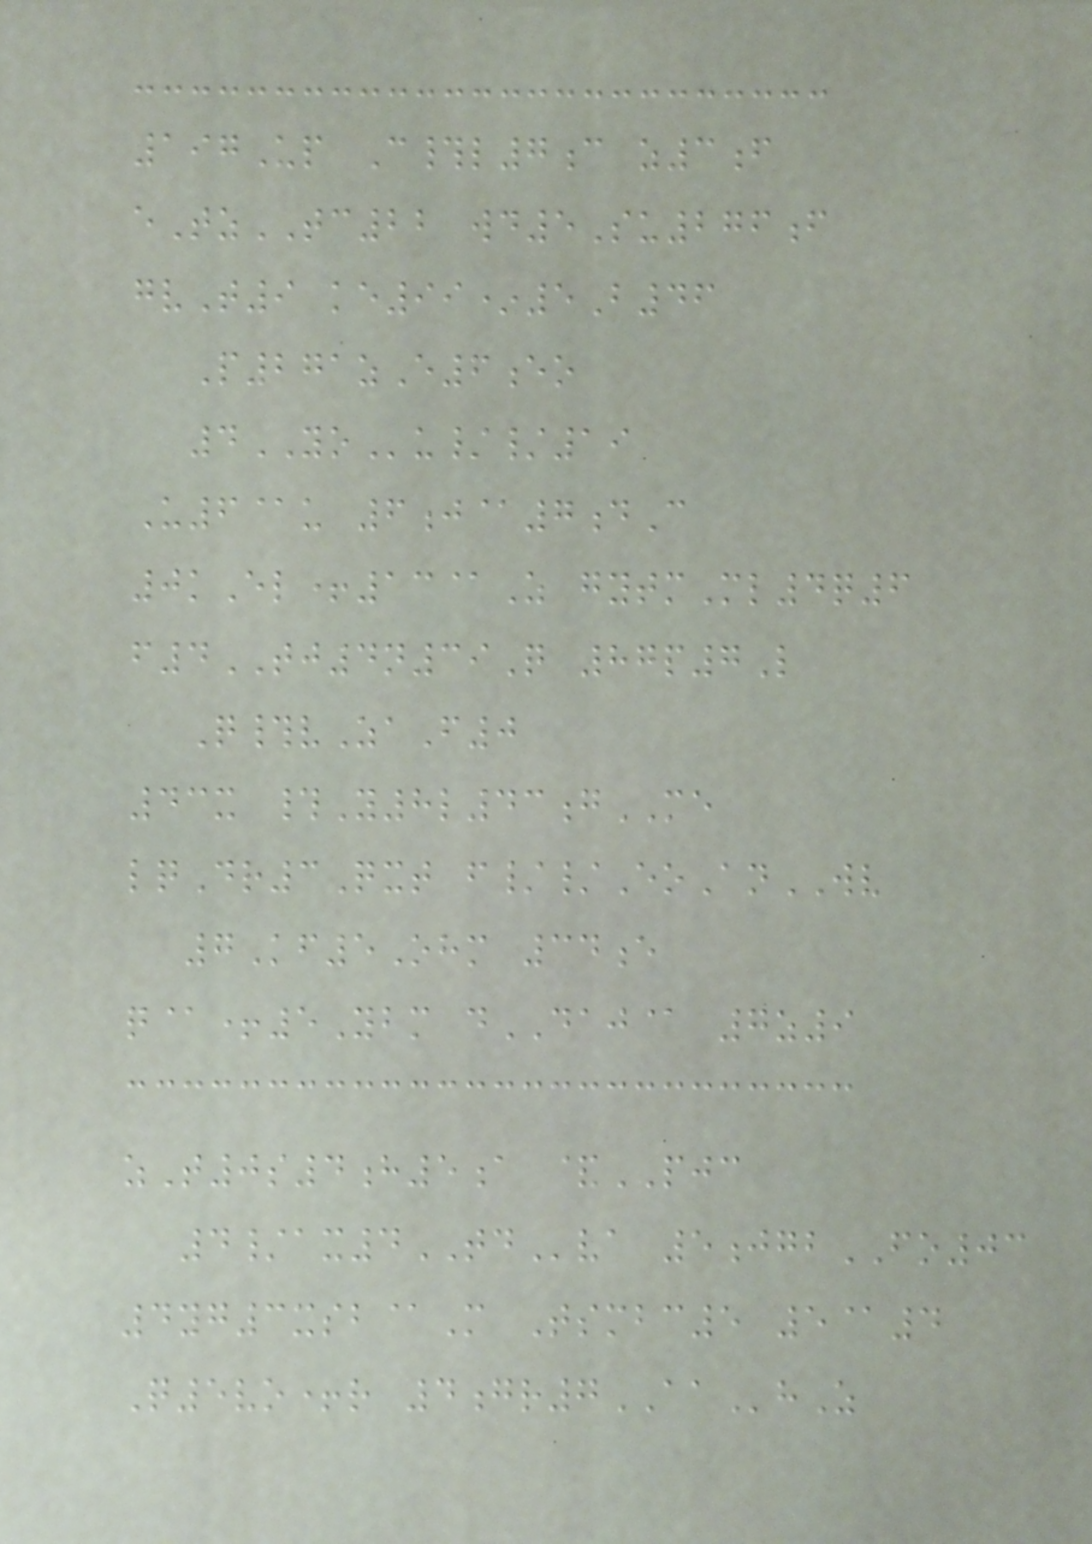197Up C#l7c z3f
eTzTC22 wd5Su276f
gvT9 ke99*5B46
P271zE6eo
4YOu//19
U6@u 6j@7dC
0kEl+13@Z gytmMl4q6
f4TJ4n39Q 87p7L
Q#vZaF0
43x #Y8l43gME
lqDr3Qxt f//EoAnWV
7Kf5Ohm 34e
q@+5Ybm dDAJ@ 7z9
zT0s4h5a &PJC
4/ax4TDva 5jgbFO03
4yg3xsb@M Tsmbc5 5@4
Q5vo+r 4gr7AAhZ
